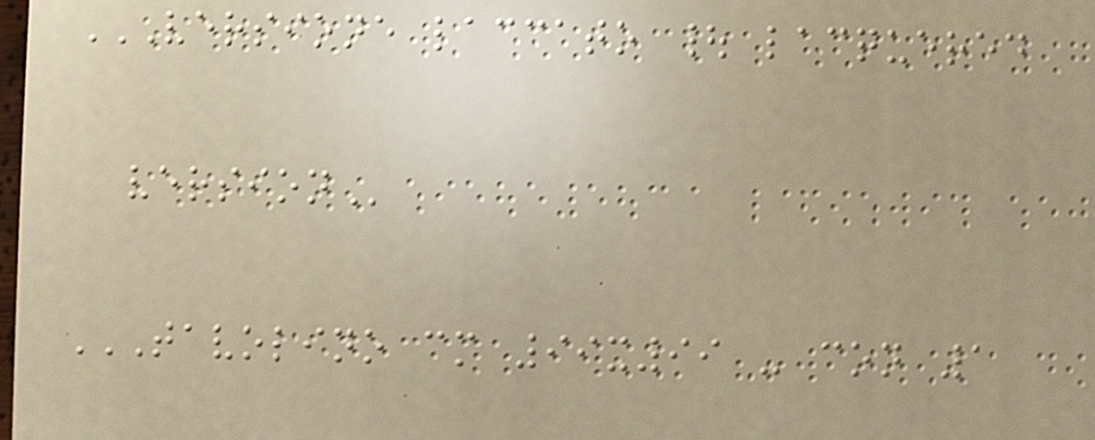VERSIONE LACCATO | LACQUERED
VERSION
TAVOLINO CM 99X99 - CON 1
